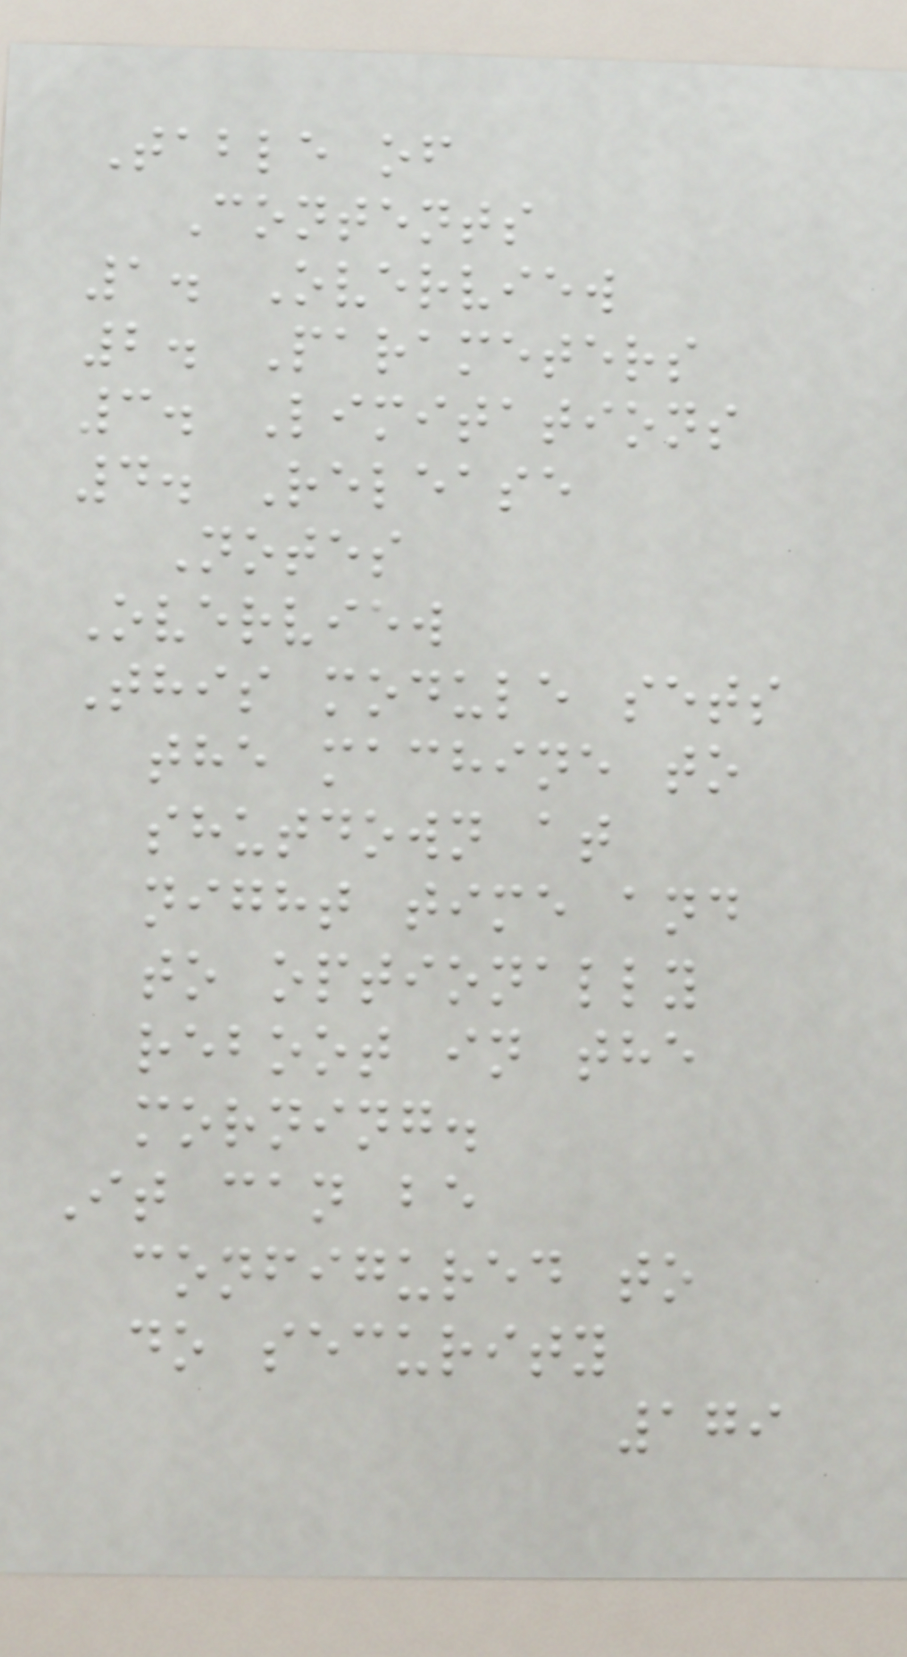Table of
Contents
1. Overview
2. Parameters
3. Limitations
4. Release
Notes
Overview
This module sets
the machine to
shutdown at
night time and
to optionally
reboot in the
morning.
It can be
configured to
do security
179
